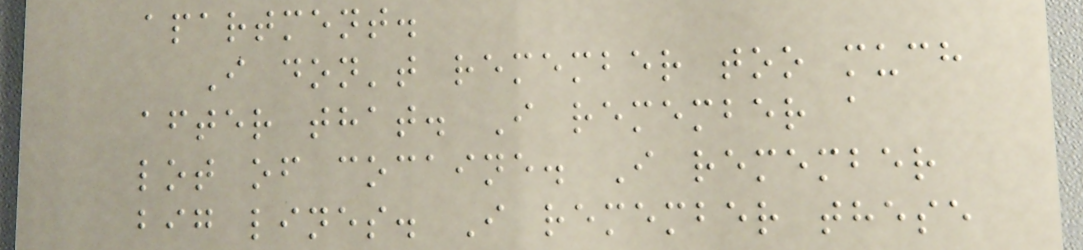apartment.
I don't remember too much
after that. I remember a
lot of cocaine. I remember
big lines. I remember these
